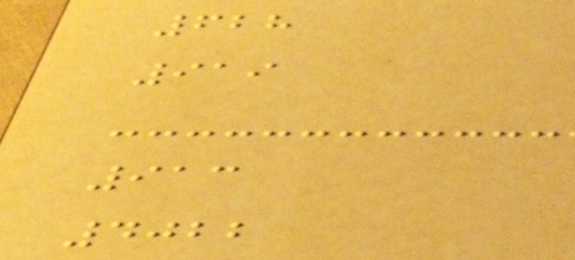628
919
913
4022
